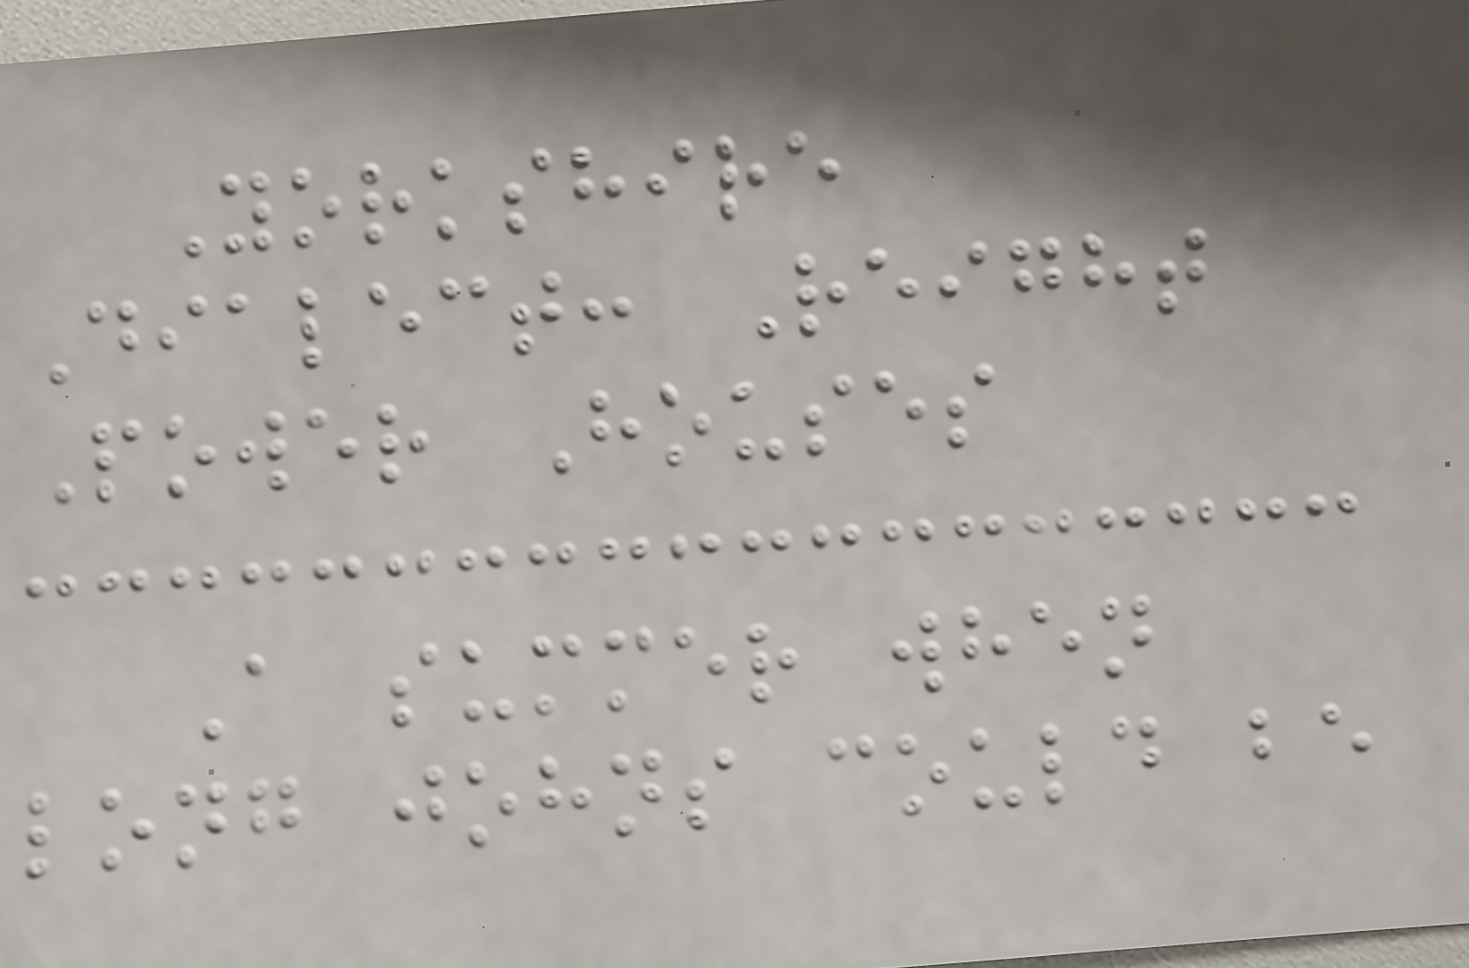Yorkshire
Dialect: Reight
Power Houses
A summer when
long johns could be
